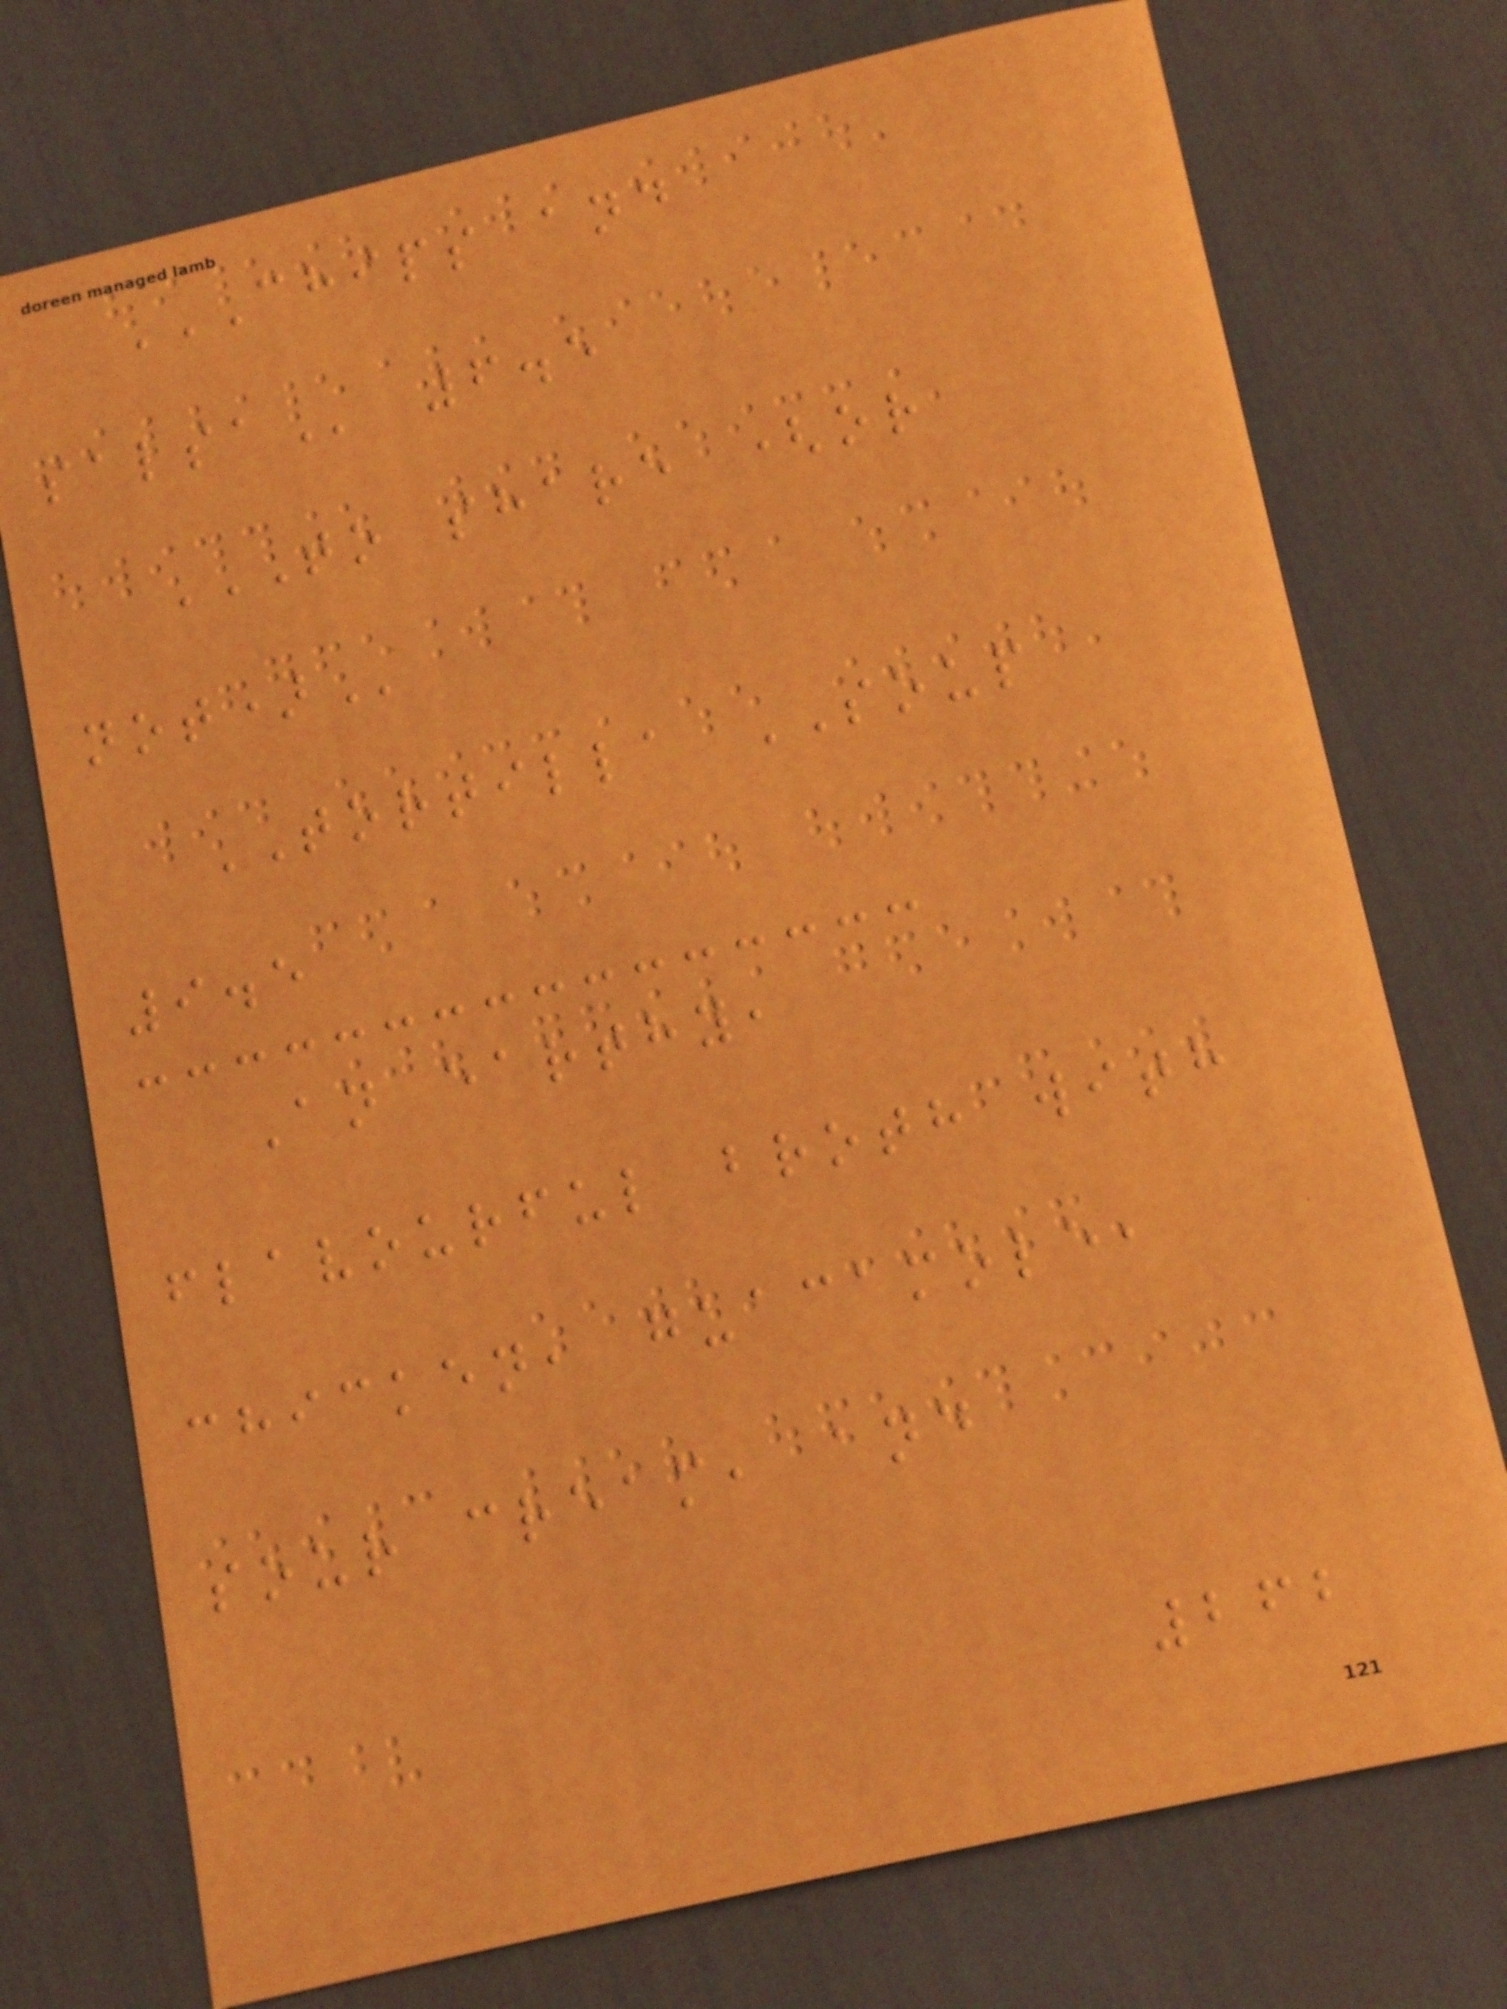CHIPS AND
SALSA 6.5
TO SHARE (OR
NOT)
TORTILLA SOUP
9.5
An earthy,
flavourful broth with
chicken, guacamole,
sour cream, and
262
